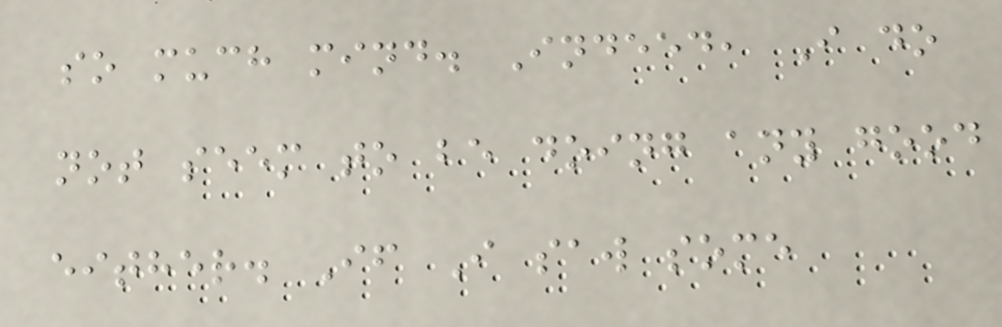so much mind. Indeed, I do
not seem to be doing any good
either. If I saw some
